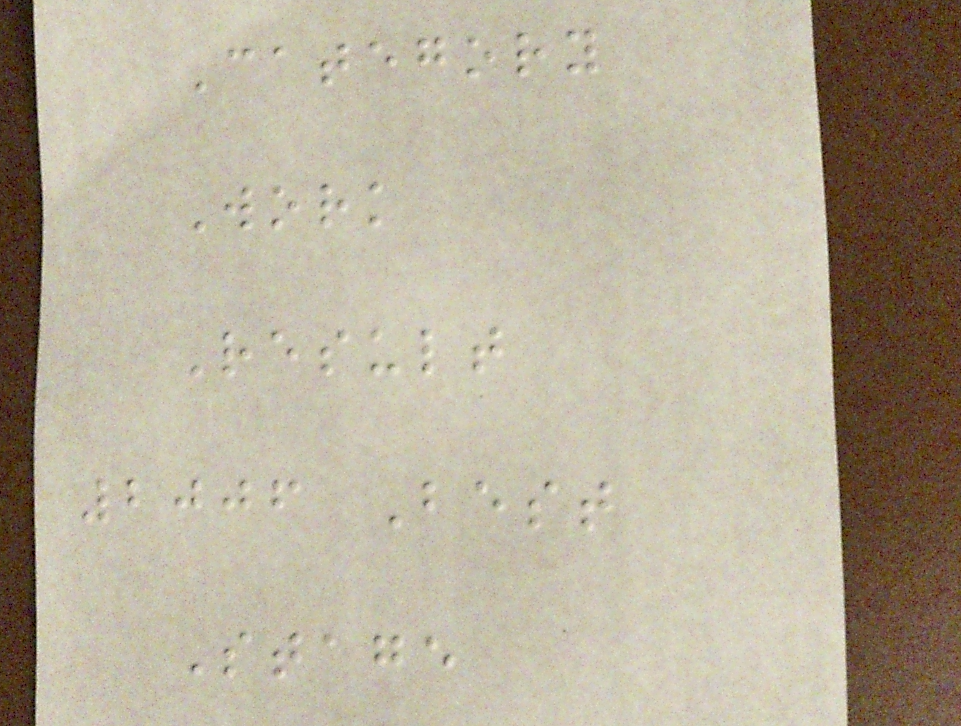Category
Work
Result
2006 Best
Stage
